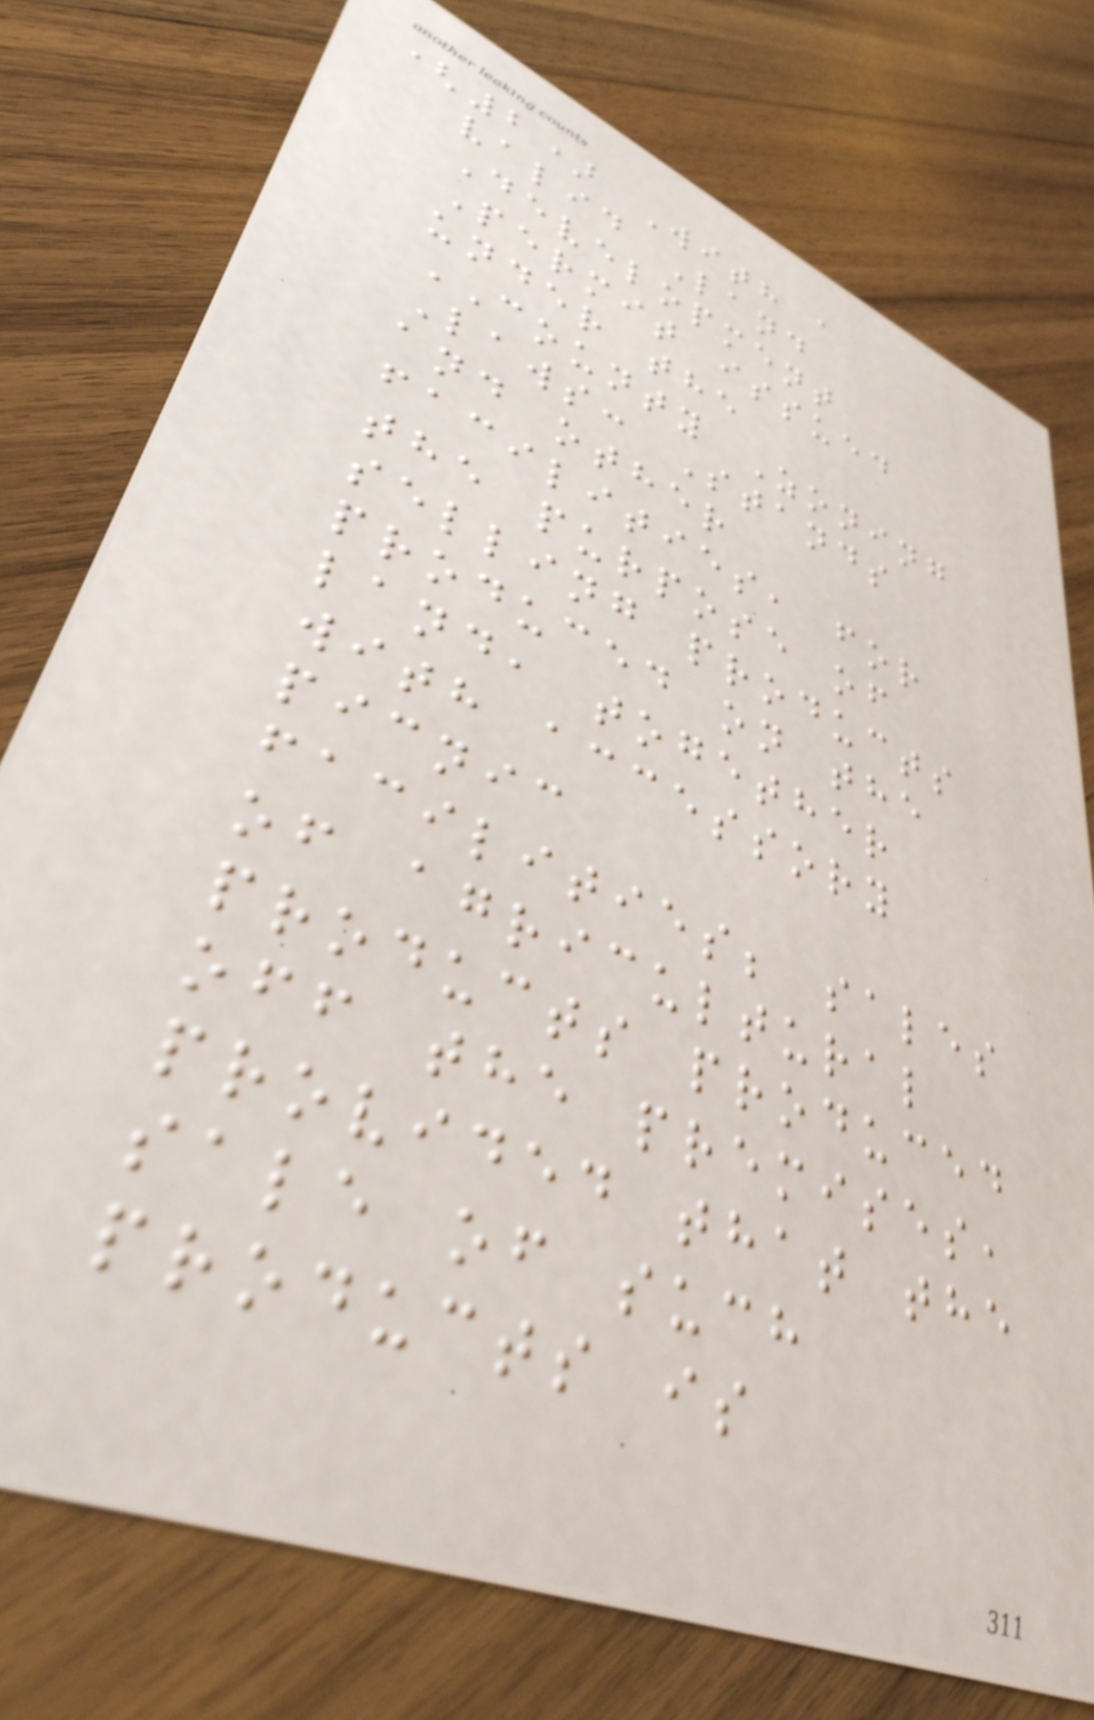(2) With a
valid Land
Development
Permit issued
under the
COUNTY Zoning
Laws: Stands
and other
facilities, for
the purpose of
selling products
produced on the
land, together
with accessory
picnic
facilities; sales
of agricultural
products produced
off the premises,
provided that the
sale of such
products is
